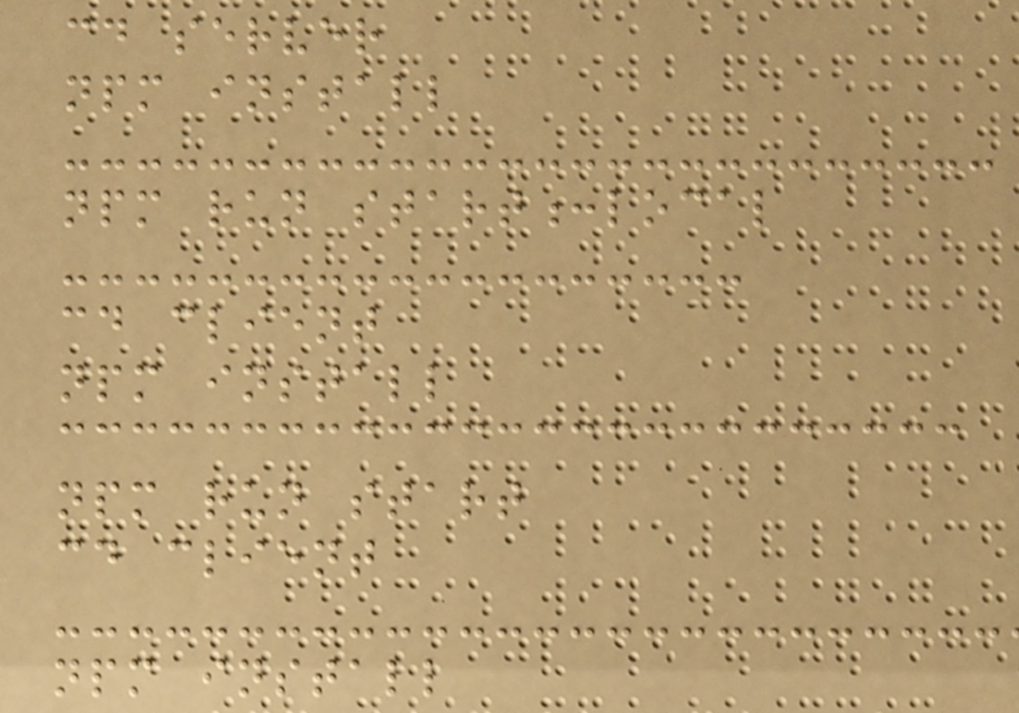cd server
npm install
npm run start:local
cd client
npm install
npm run start
cd client
npm install
